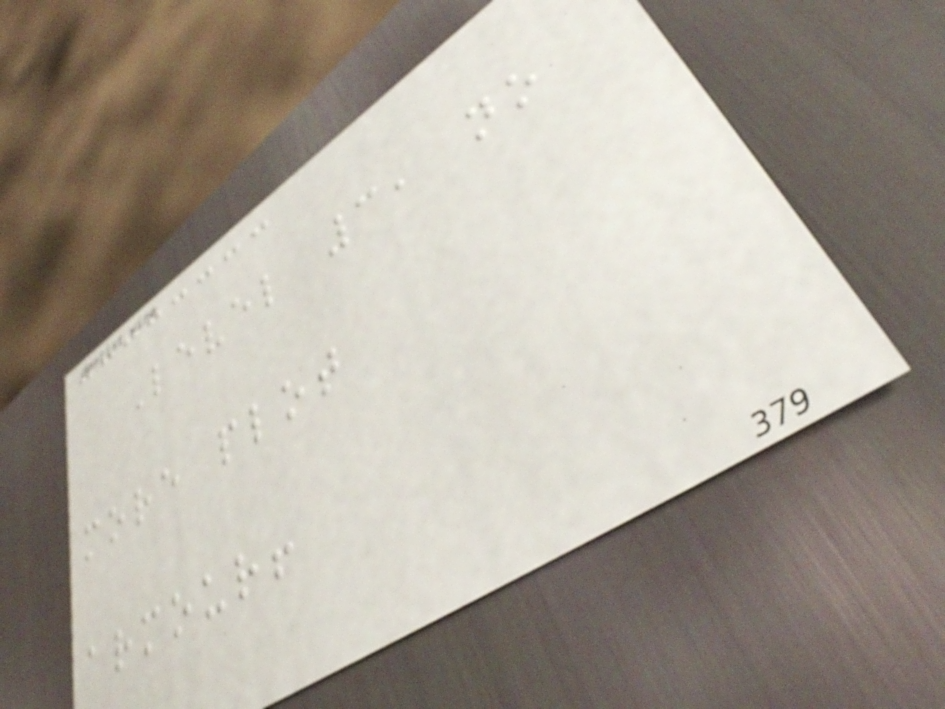Level 3, no
more plot
armour!
